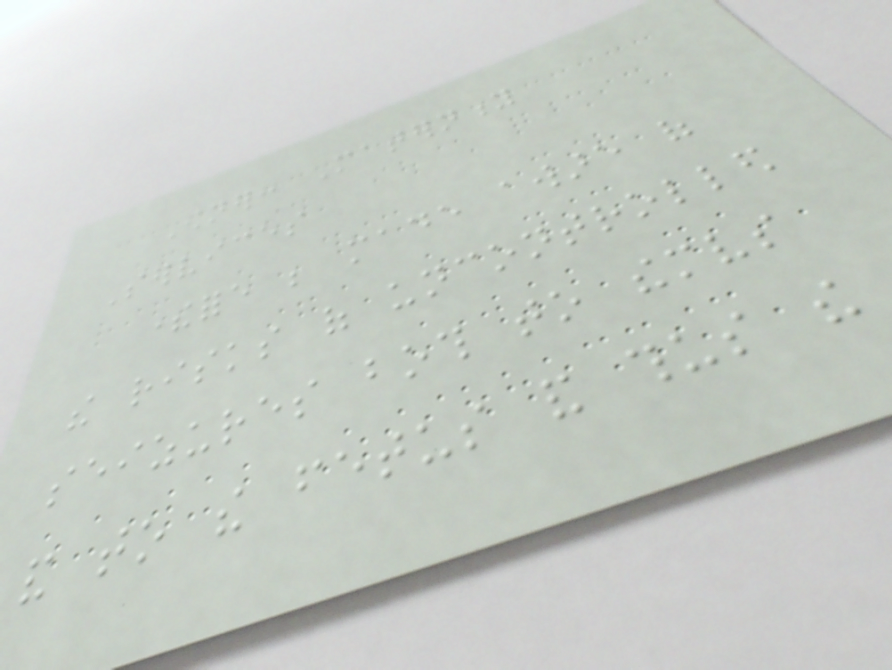Owner: Maternity
Services
therefore be made aware of
the risks of uncontrolled
seizures both to themselves
and to the fetus and thus the
